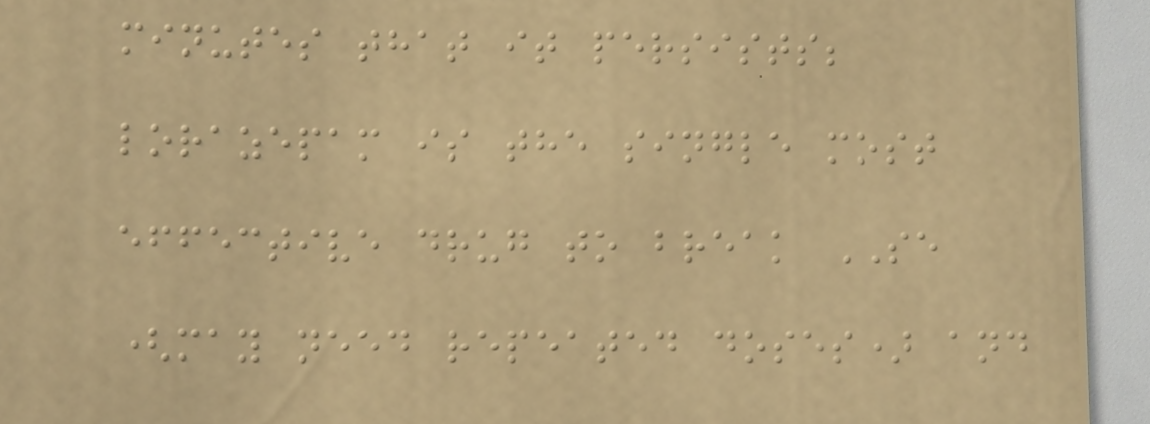minutes that it persists;
lorazepam is the single most
effective drug to break SE
(may need repeated doses) and
